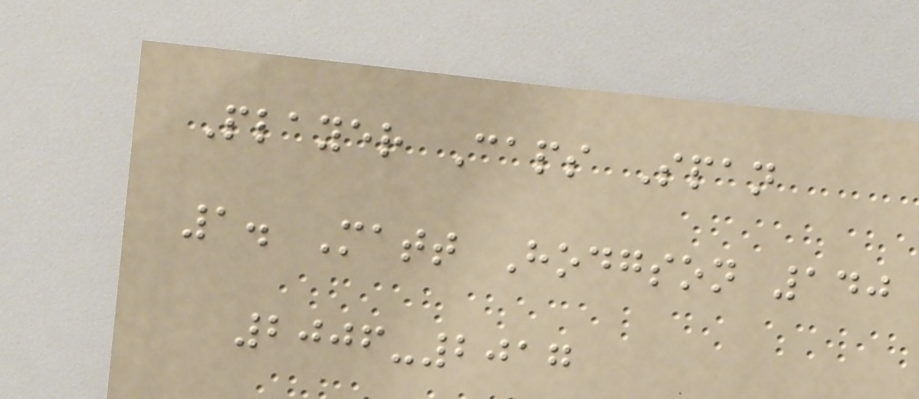Player Caps Span
1. Matt Hodgson 140
2006-2017
